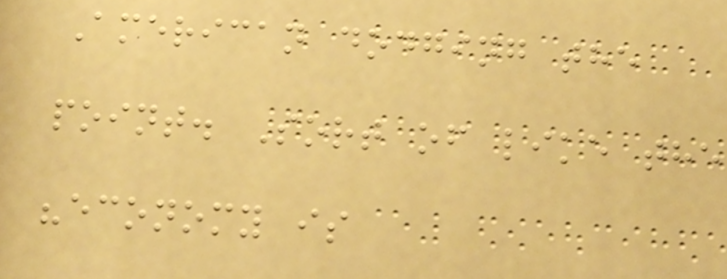American dodging the
point. Sort of like the
"economy is
